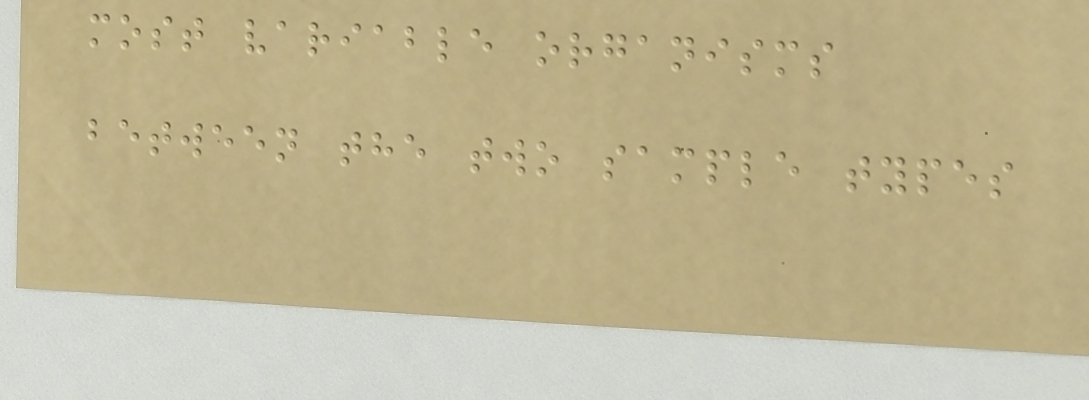most variable organisms
between the two sample types
